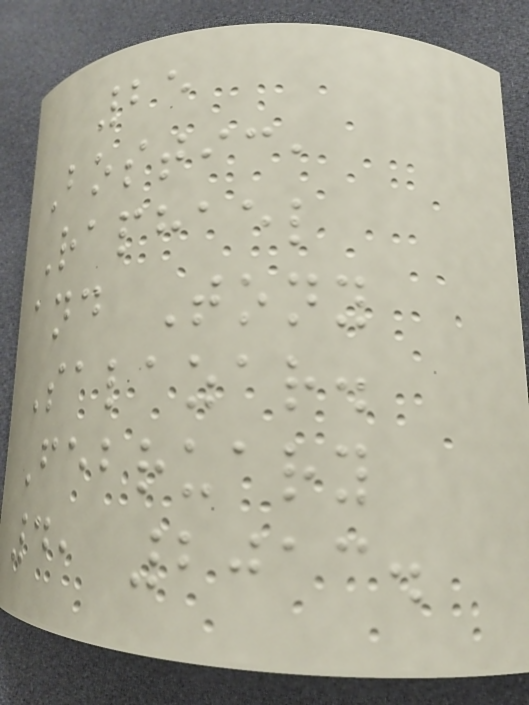25
Bostic,
Raphael
and Tony
Salazar.
February
4, 2013.
